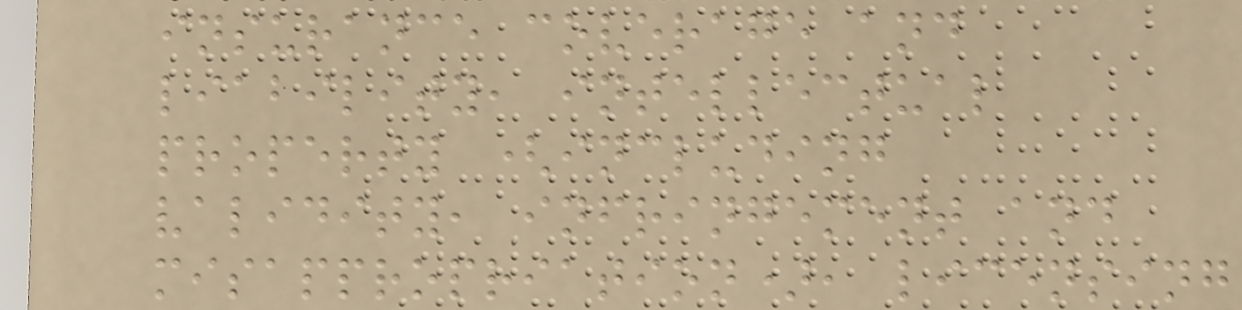insurance coverage and
liability, intellectual
property (including
validity, infringement and
misappropriation), licensing
